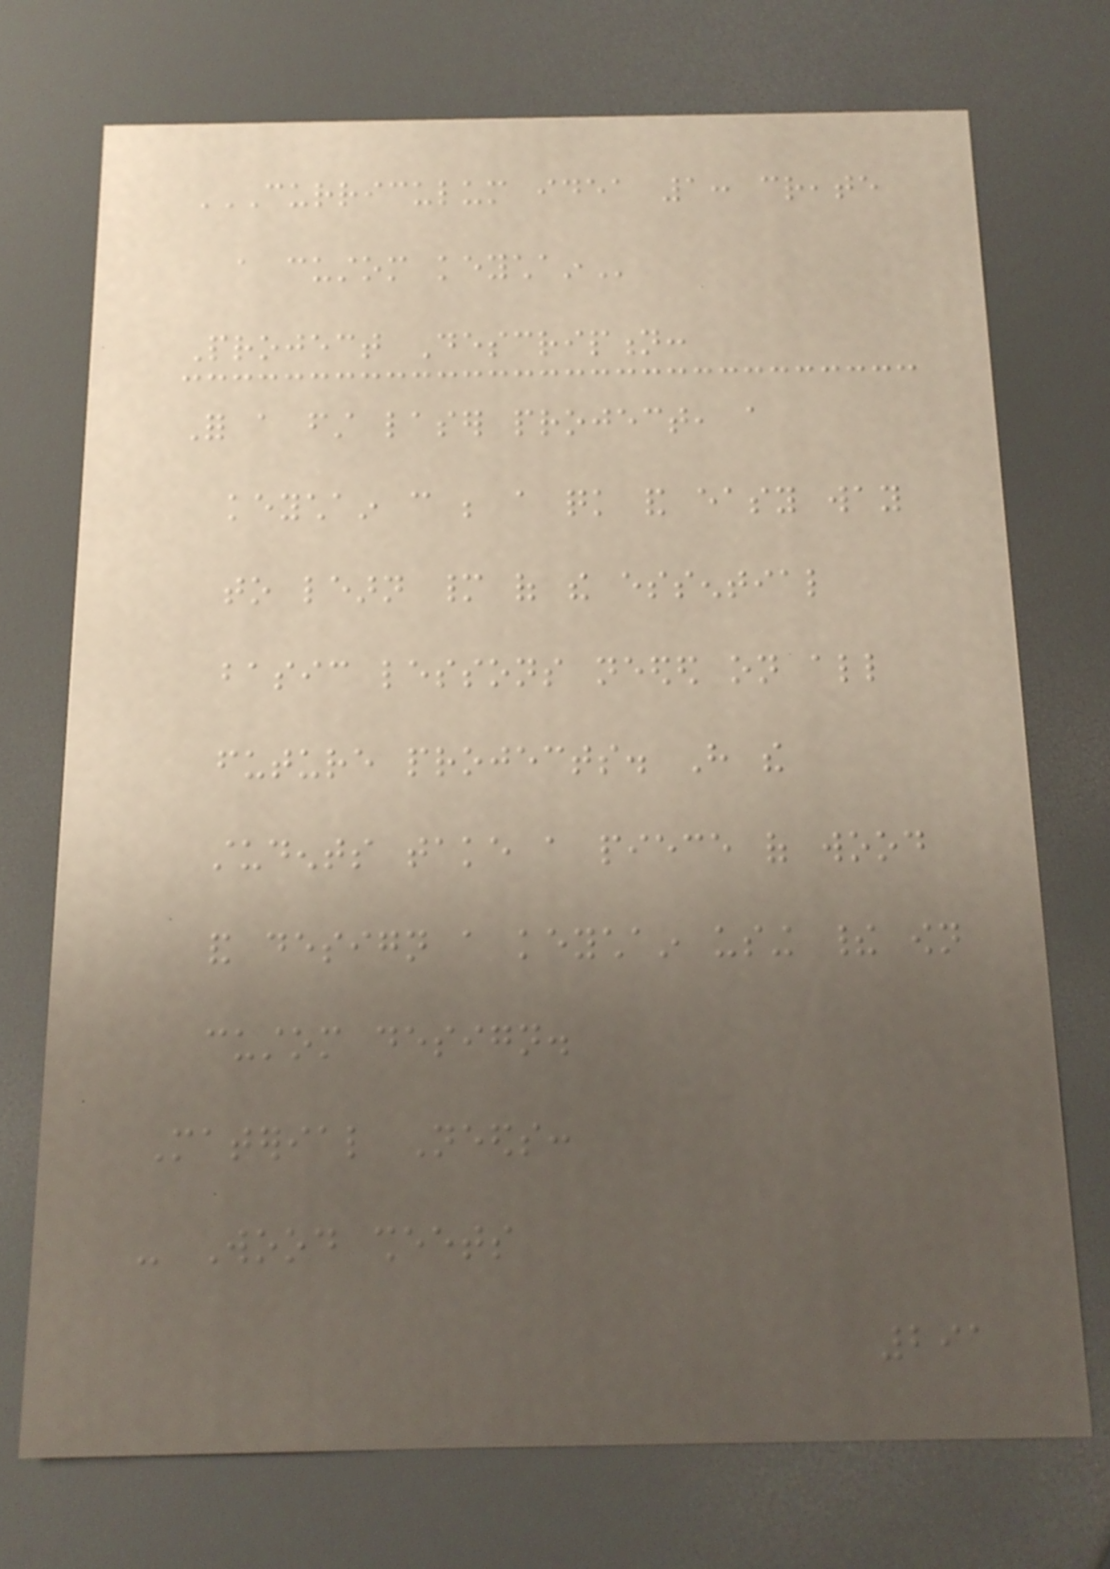CURRICULUM IDEA 1: CREATE
A CUSTOM KEYCHAIN
Project Description:
For a first laser project, a
keychain can be a quick and easy way
to learn many of the essential
basic lessons needed on all
future projects. Have the
students take a piece of wood
and design a keychain using their own
custom design.
Material Needs:
- Wood sheets
291
